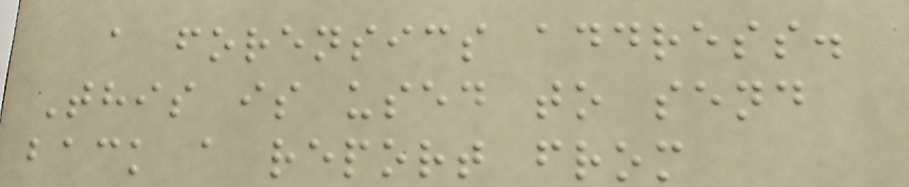a forensics address.
This is used to send
back a report from
